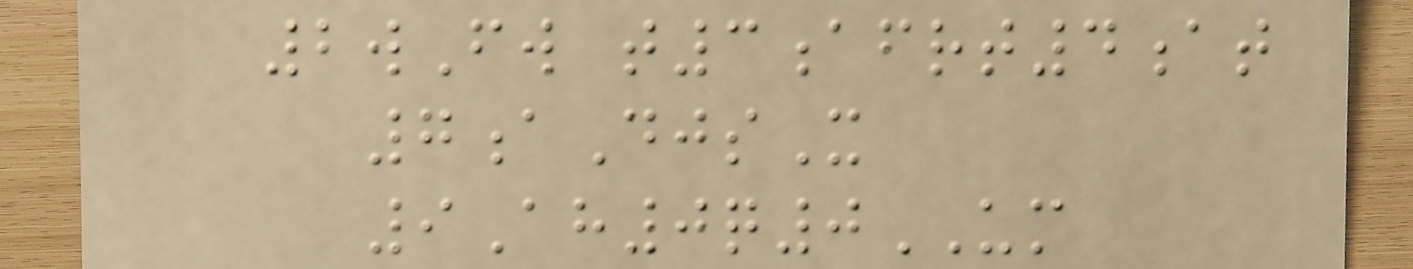2wFw t3afrt4at
7aDjsX
9Ah0q0UM
